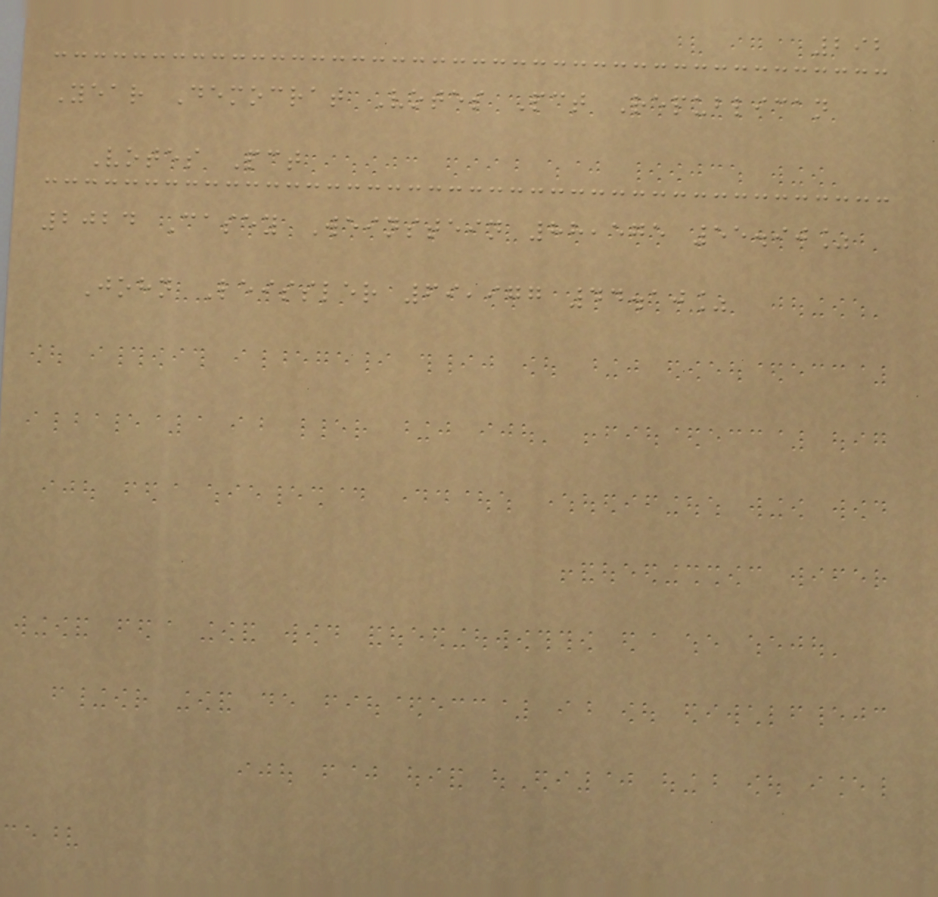292
Year Democrat Votes Pct Republican
Votes Pct
2024 Casey Weinstein 88,575 55.90%
John Leissler 69,977 44.10%
